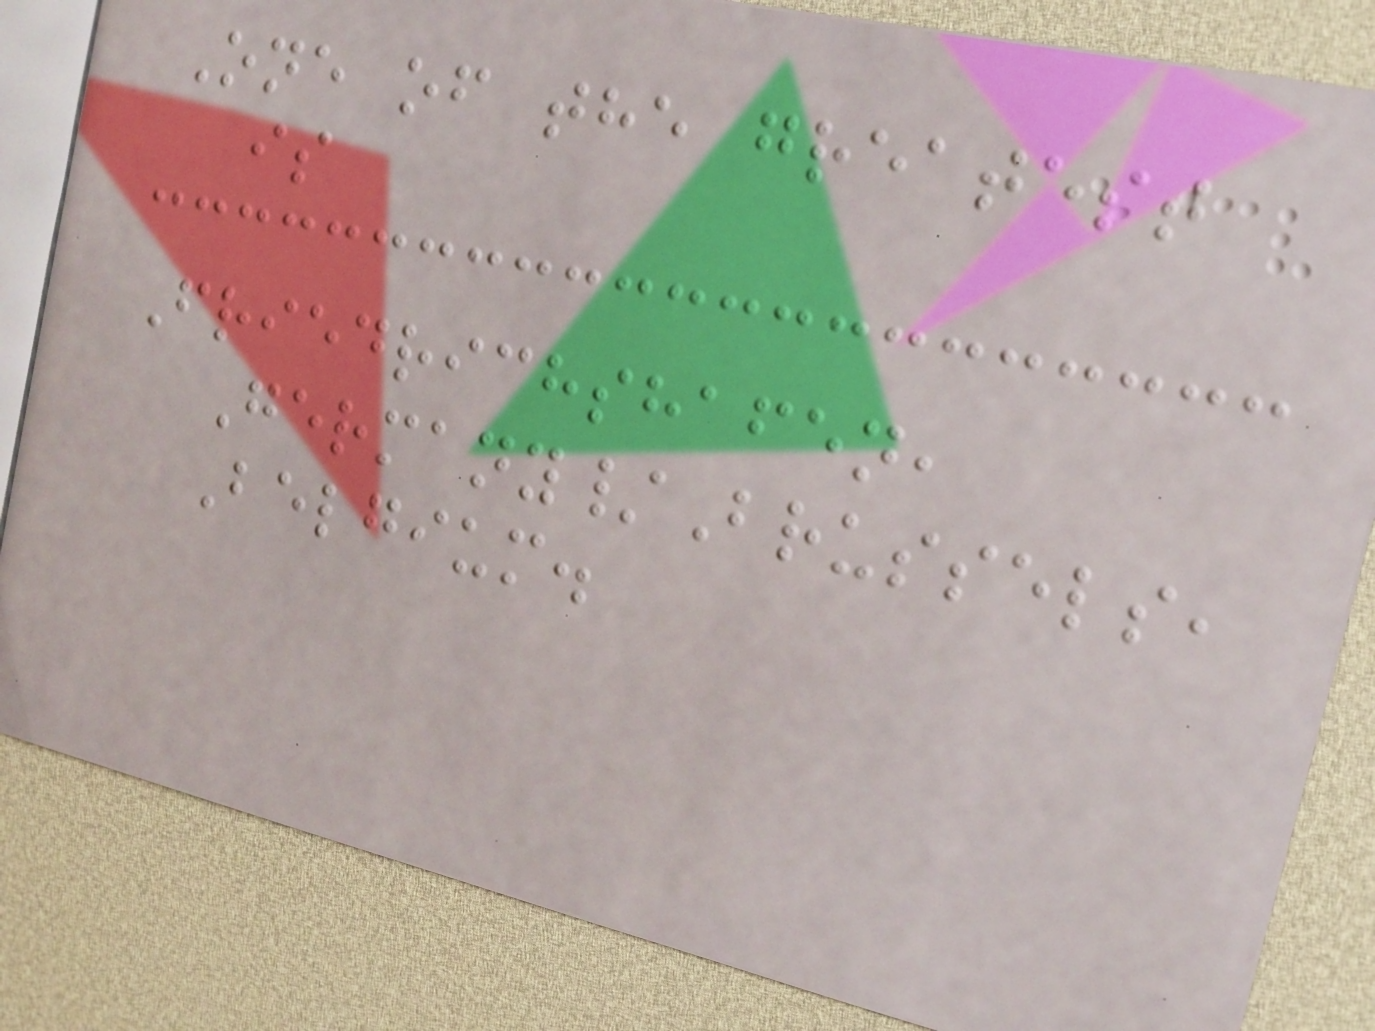One of the greatest
is
Friedrichshafen,
Germany/Brussels,
Belgium.
